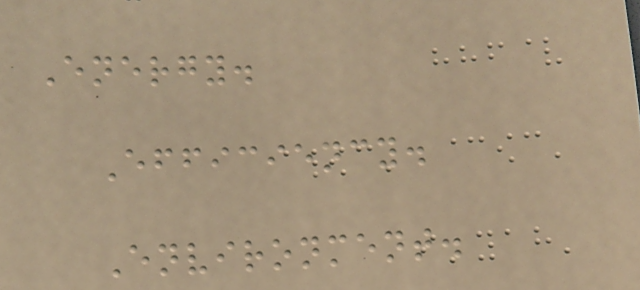Energy.
Efficiency.
Environment.
